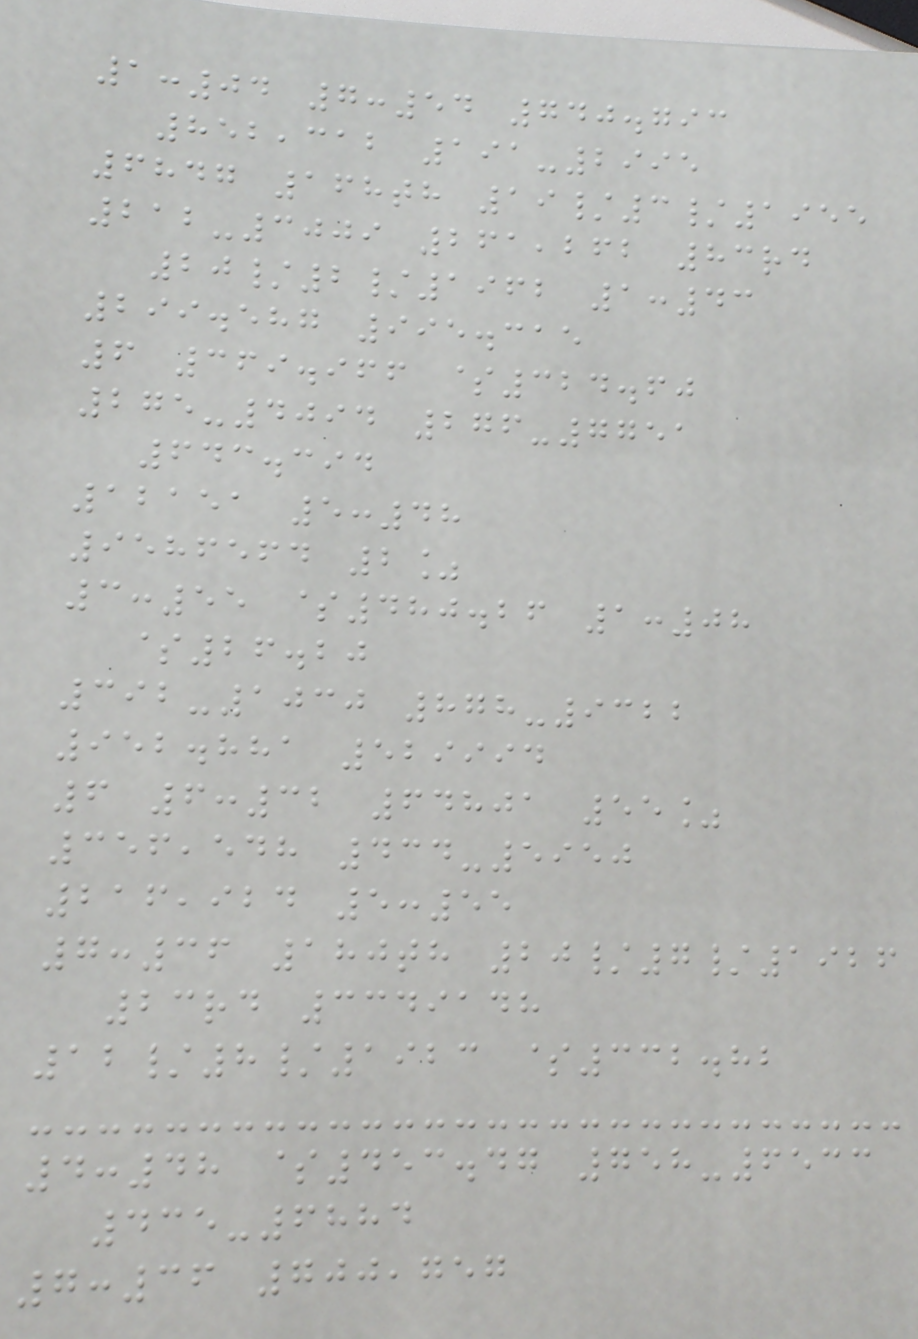1:04 7:54 740.793
852,312 191-2995
6847 168th 19/3/1955
212-3009 261,262 83rd
20/2/1962 1:43
299.587 995.315
6 369.966 $324.60
275-4094 276-7751
643.394
12151 5:48
9586564 2%
3:55 $480.26 1:08
$26.20
392-1030 878-9322
952.881 529994
6 6:32 64801 55%
356,548 434-5950
216,924 5:55
7:36 180th 20/7/1926
23rd 3349148
12/8/1923 $332.82
4:48 $453.47 758-6533
435-6884
7:36 700,757
